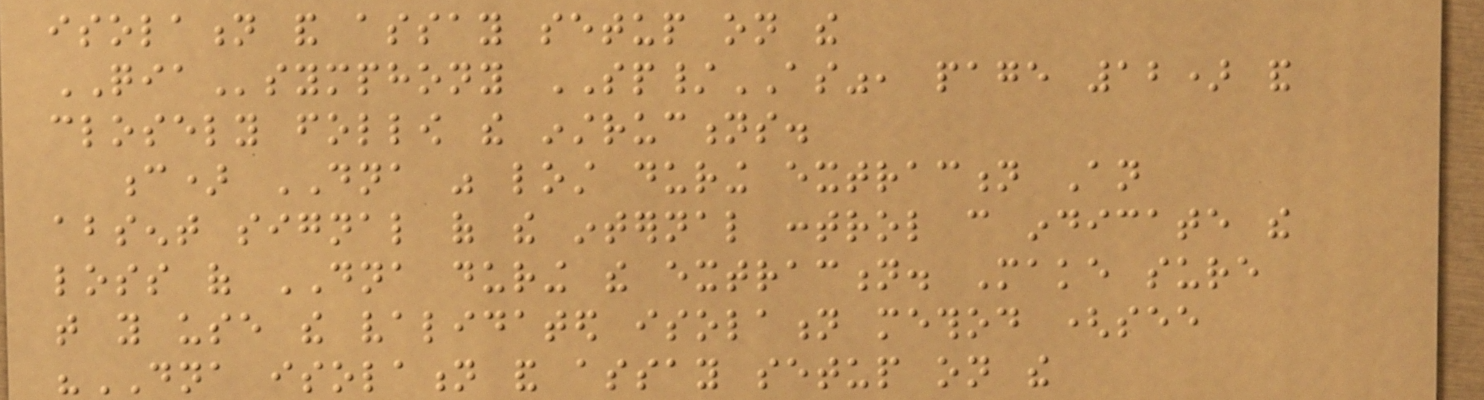isolation and assay setup on the
QIAsymphony SP/AS", page 12) and
closely follow the instructions.
c) DNA was lost during extraction An
absent signal of the internal control can indicate the
loss of DNA during the extraction. Make sure
that you use the validated isolation method (see
"DNA isolation and assay setup on the
